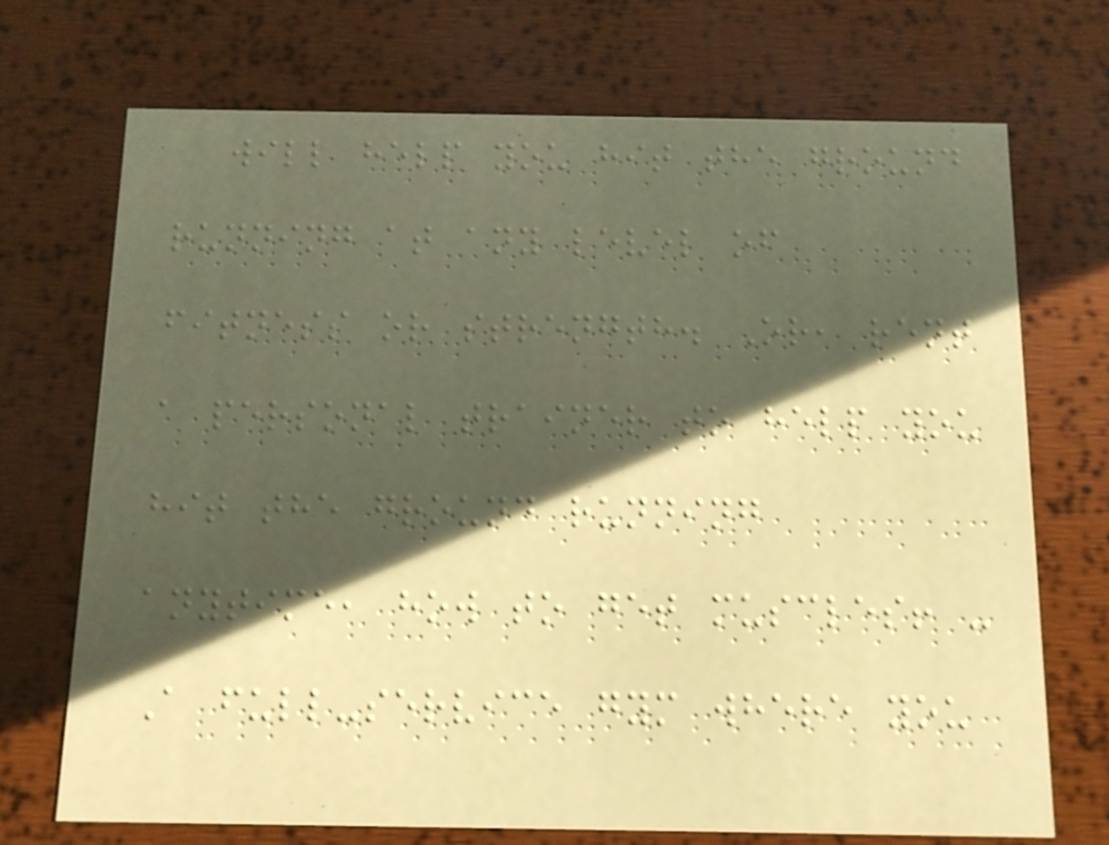will help you hit the ground
running at any level of
fitness or strength. Or, rent
a personal trainer to help you
hit the ground running
anytime, how to get muscles! -
A full-service gym where you
